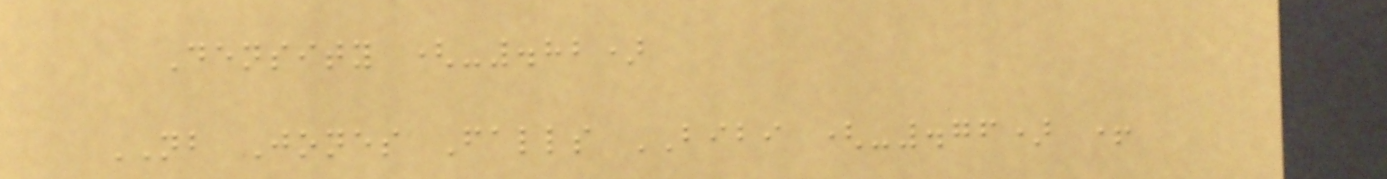Density (-.82)
NB Jones Falls BIBI (-.76) +
